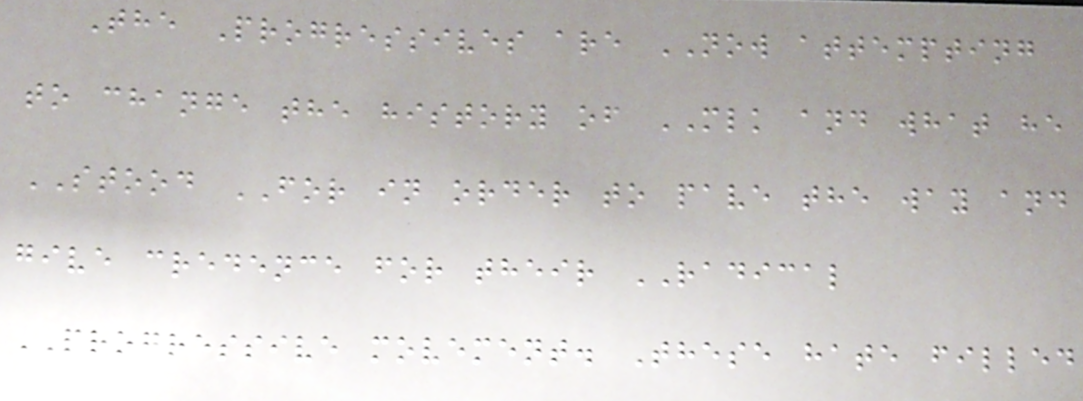The Progressives are NOW attempting
to change the history of MLK and what he
STOOD FOR in order to pave the way and
give credence for their RADICAL
PROGRESSIVE movement. These hate filled
